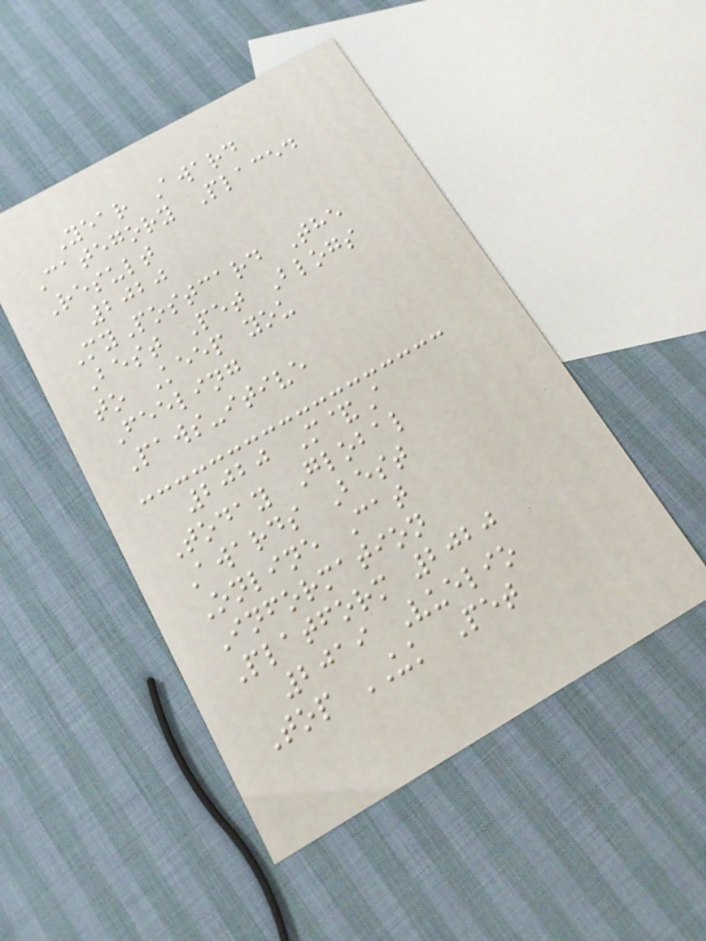Year Award
Category Placed
Result
2020
MyPostcard The
Best Pet Blogs
to Keep you
Feeling
Paws-itive
2020 M&A
Today Global
Awards Best
Online Cat
Information
Platform 2020
2019 Vuelio
Top UK Pet
